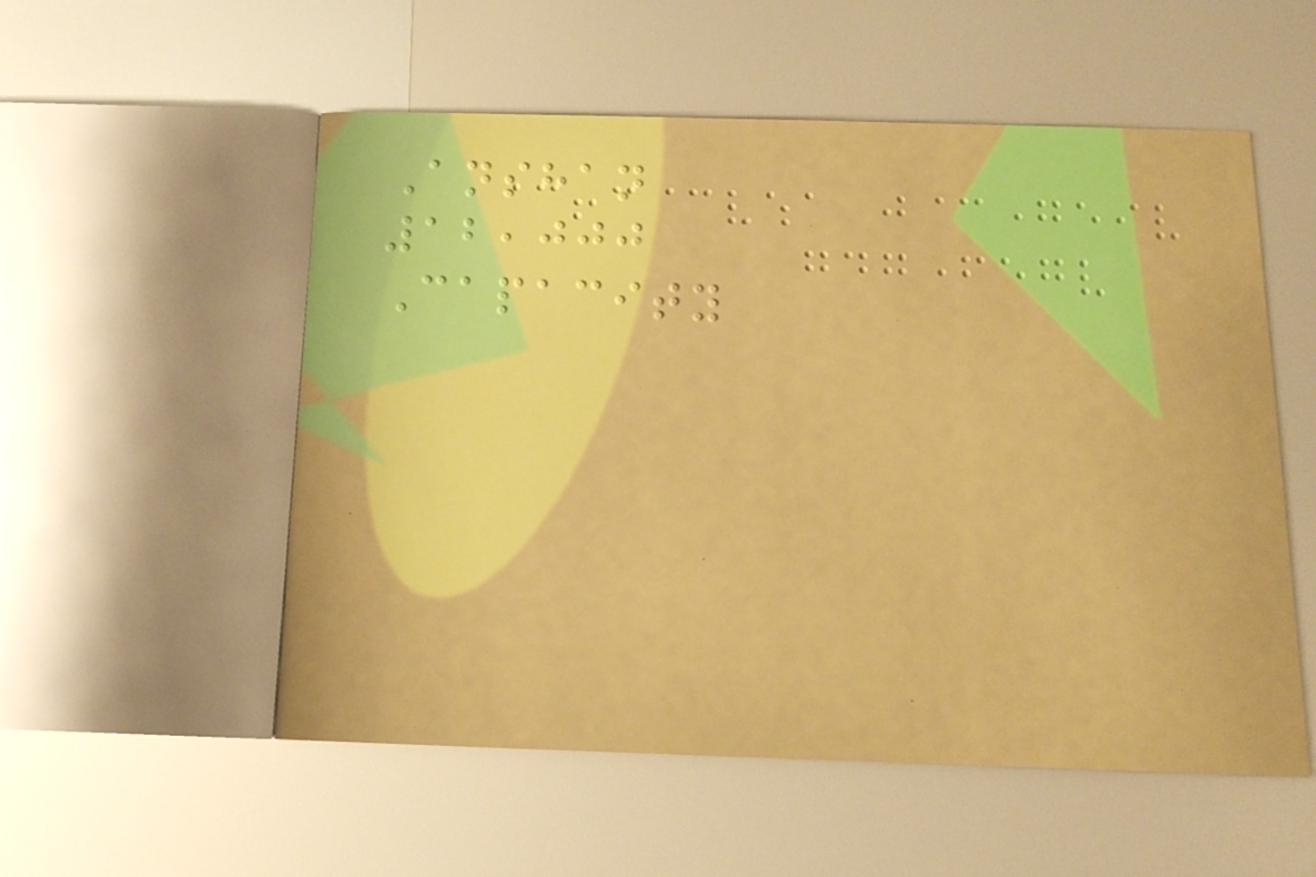Anshan
12,000
Capacity
